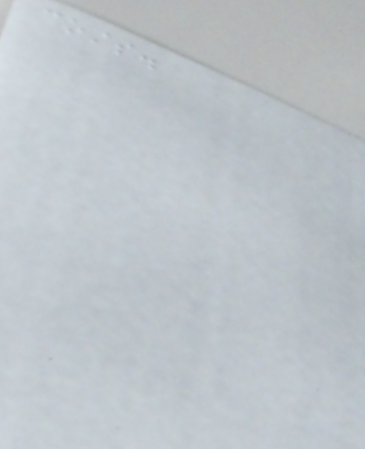costs.
